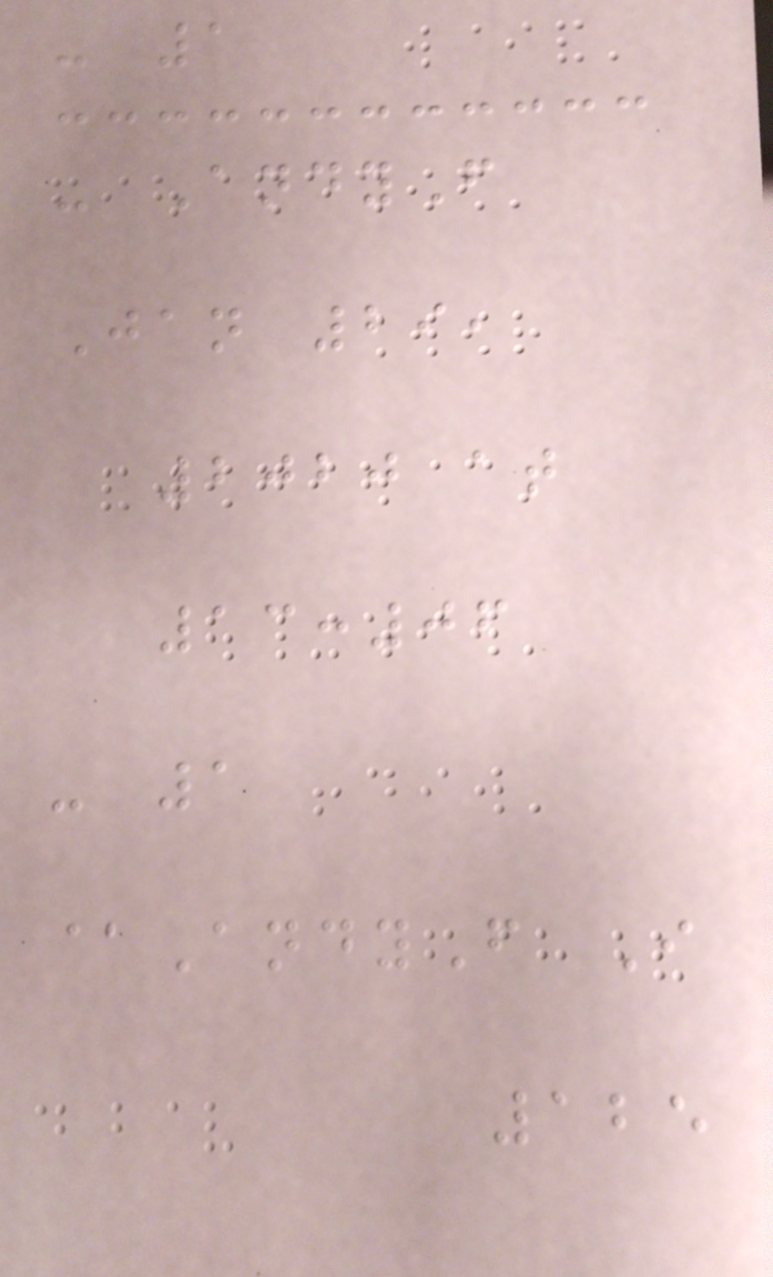- 1
- AndyF
Jan 29,
2020 at
13:06
- 1
@AndyF I
125
